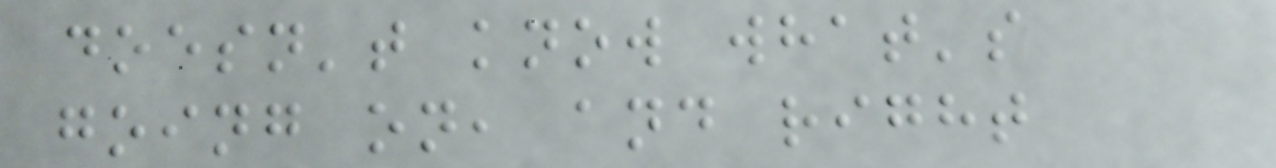doesn't know what's
going on, and right
